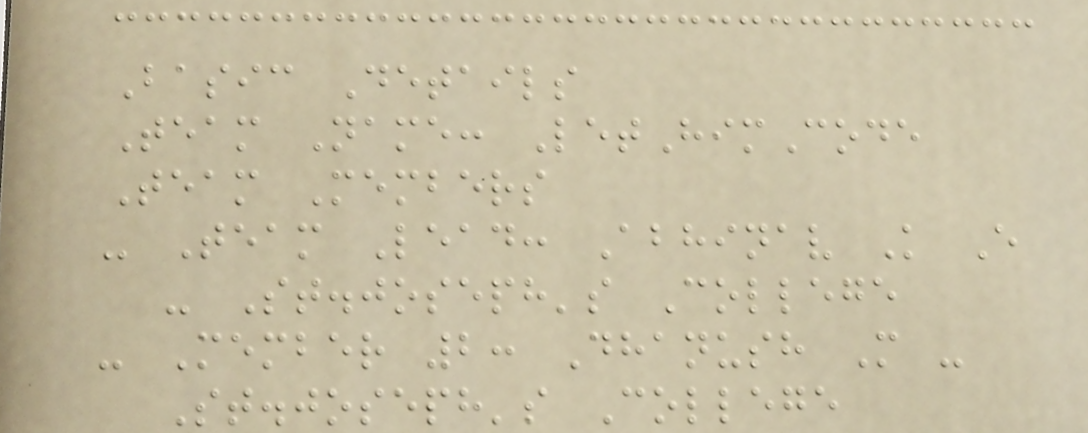Basic Details
Team Name: LetHimCode
Team Members
- Team Lead: Abhinav K E
- St.joseph's College
- Member 2: Dhanush M -
St.joseph's College
